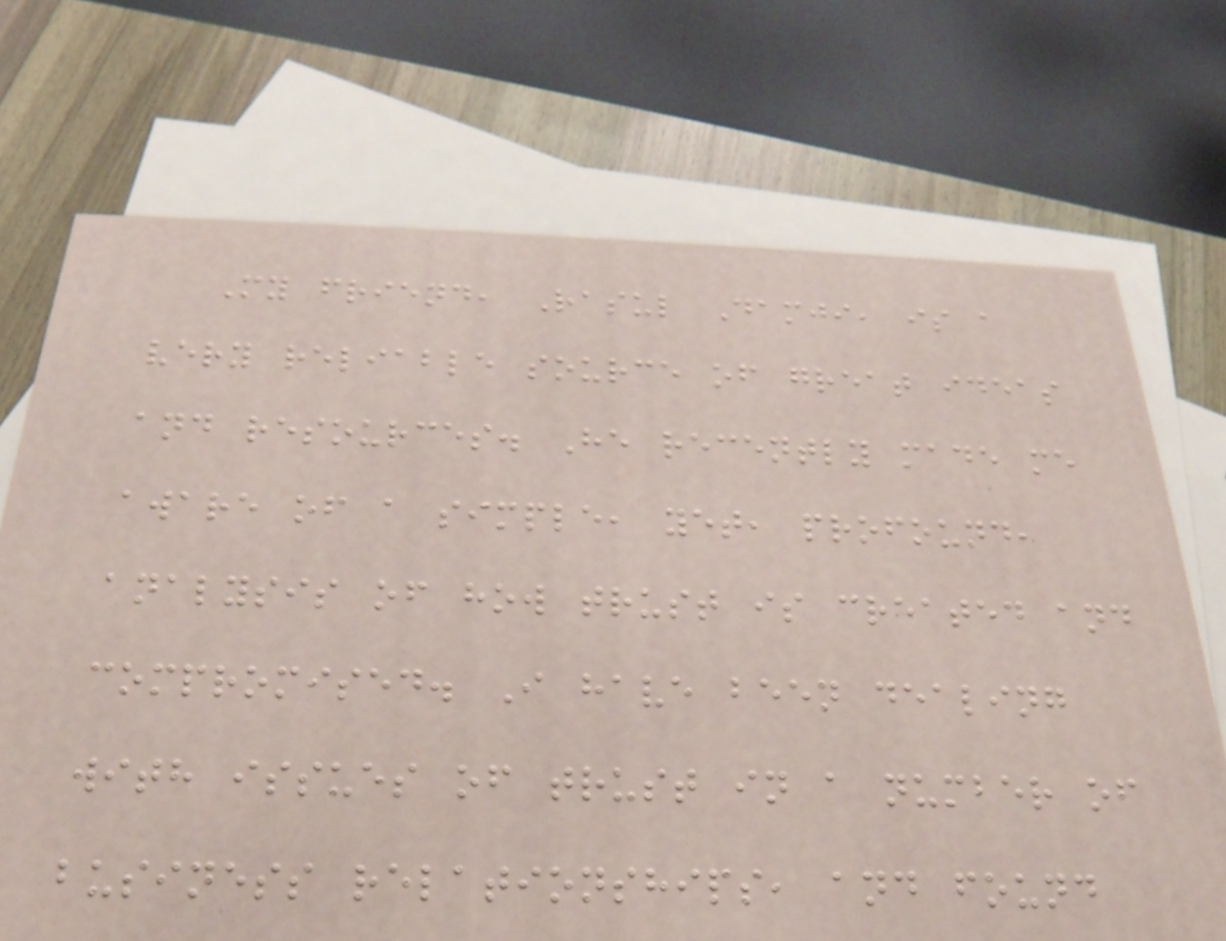My friend, Rasul Damji, is a
very reliable source of great ideas
and resources. He recently made me
aware of a simple, yet, profound,
analysis of how trust is created and
compromised. I have been dealing
with issues of trust in a number of
business relationships, and found
